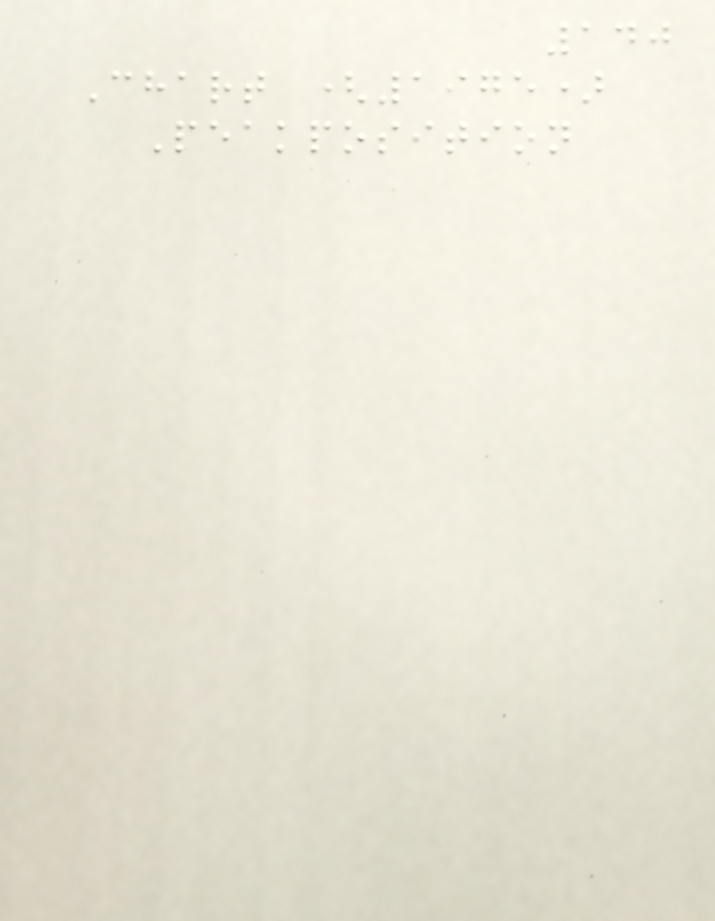140
Chart (1975)
Peakposition
